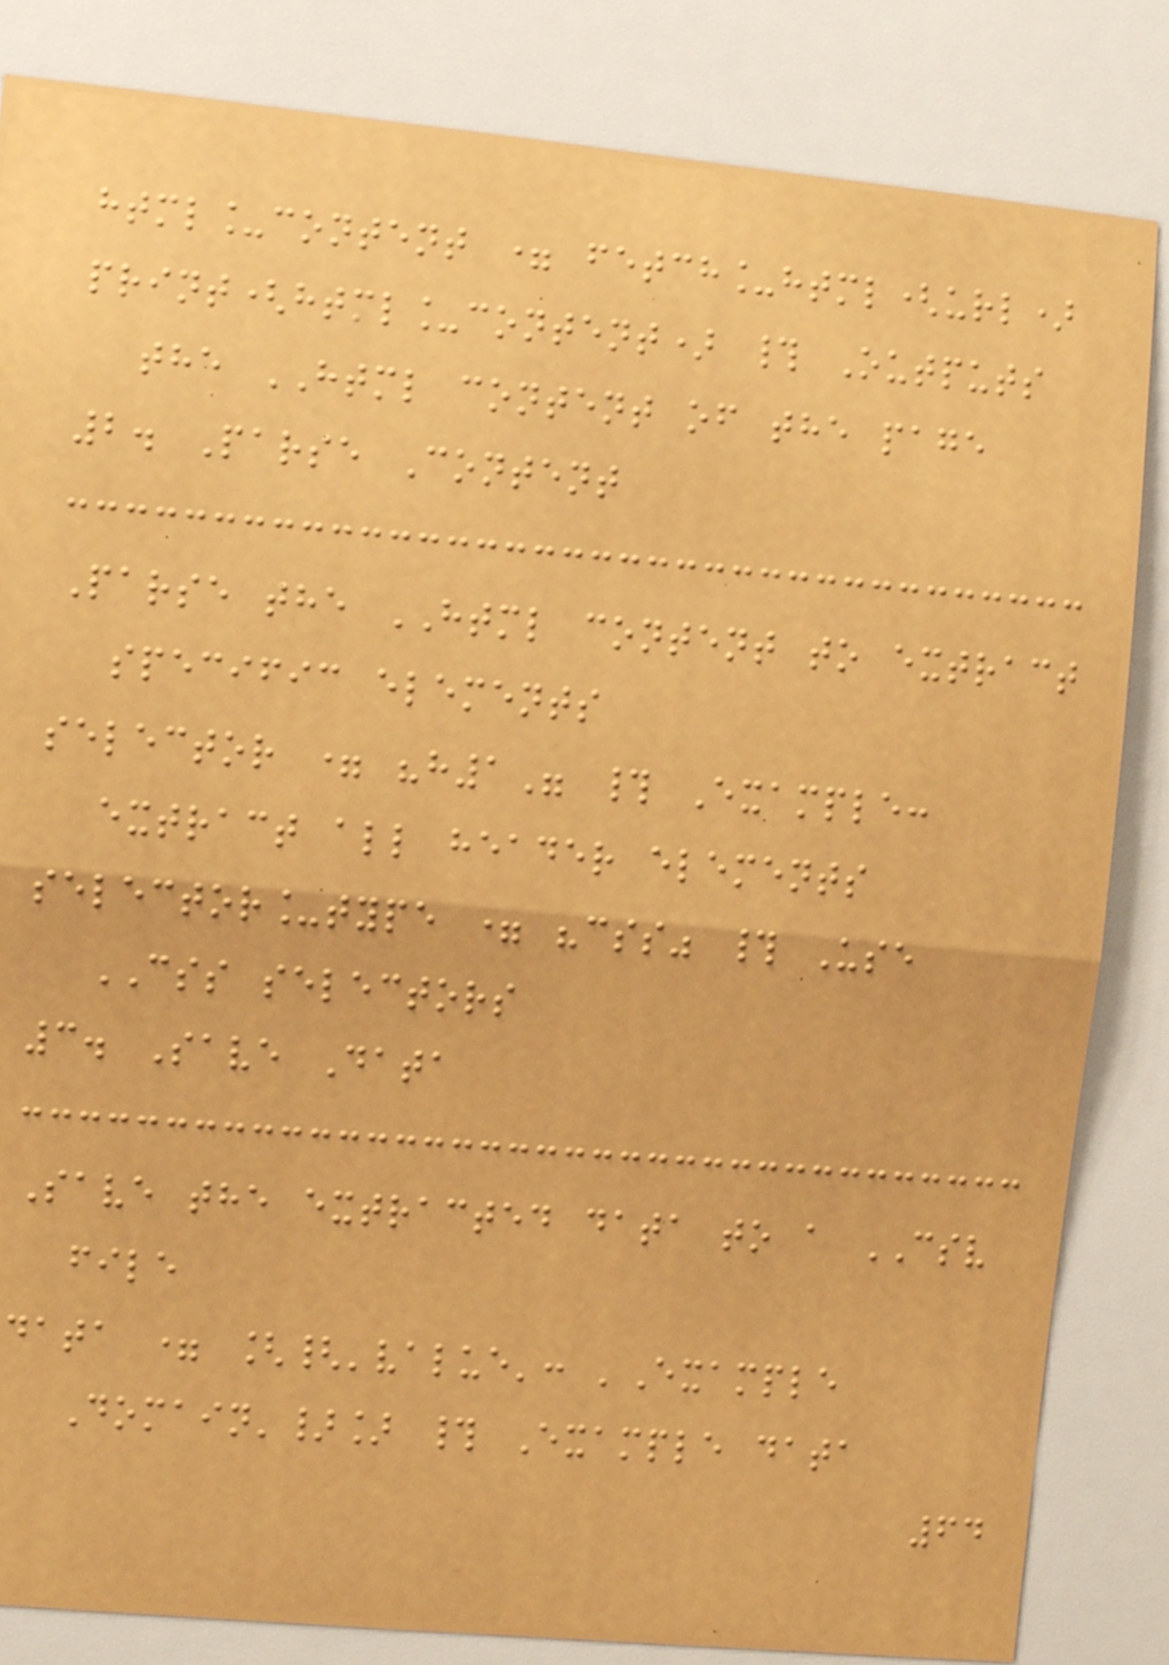html_content = fetch_html(url)
print(html_content) # Outputs
the HTML content of the page
2. Parse Content
Parse the HTML content to extract
specific elements
selector = "h1" # Example:
extract all header elements
selector_type = "css" # Use
CSS selectors
3. Save Data
Save the extracted data to a CSV
file
data = [{'value': 'Example
Domain'}] # Example data
64
